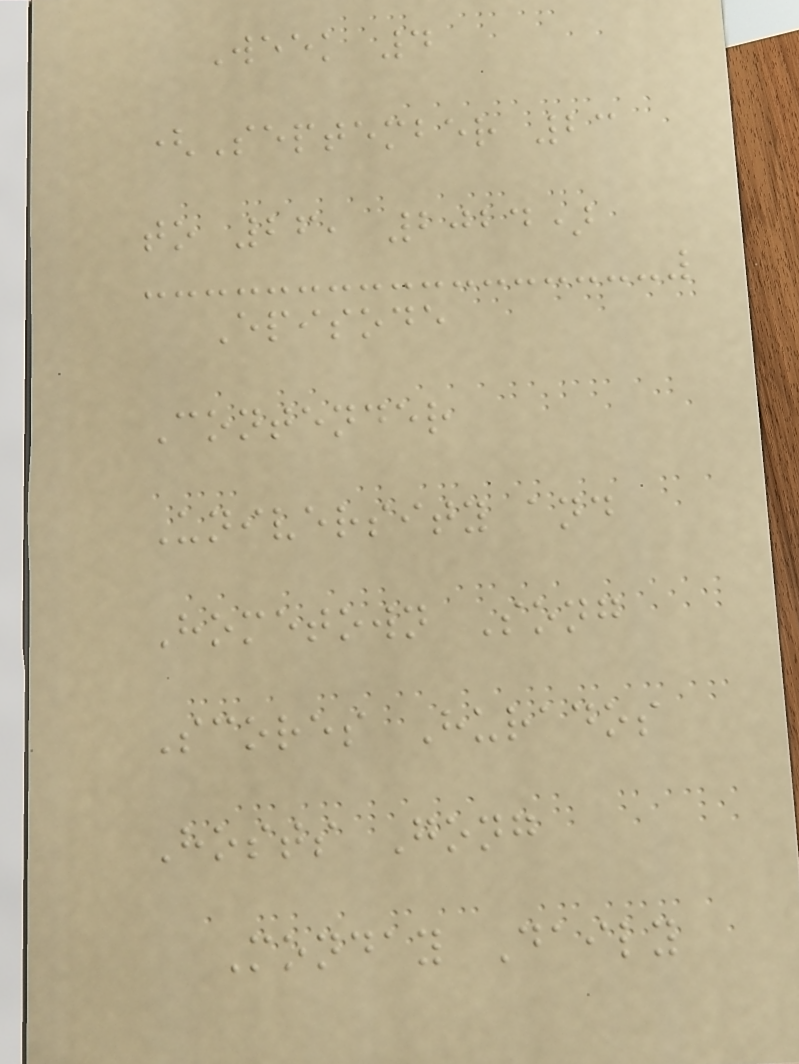Week 4
(September 23
to 26, 2024)
Episode
Contender
University and
Hometown Song
Scores Hurados
Hosts Gong
Monday Daily
